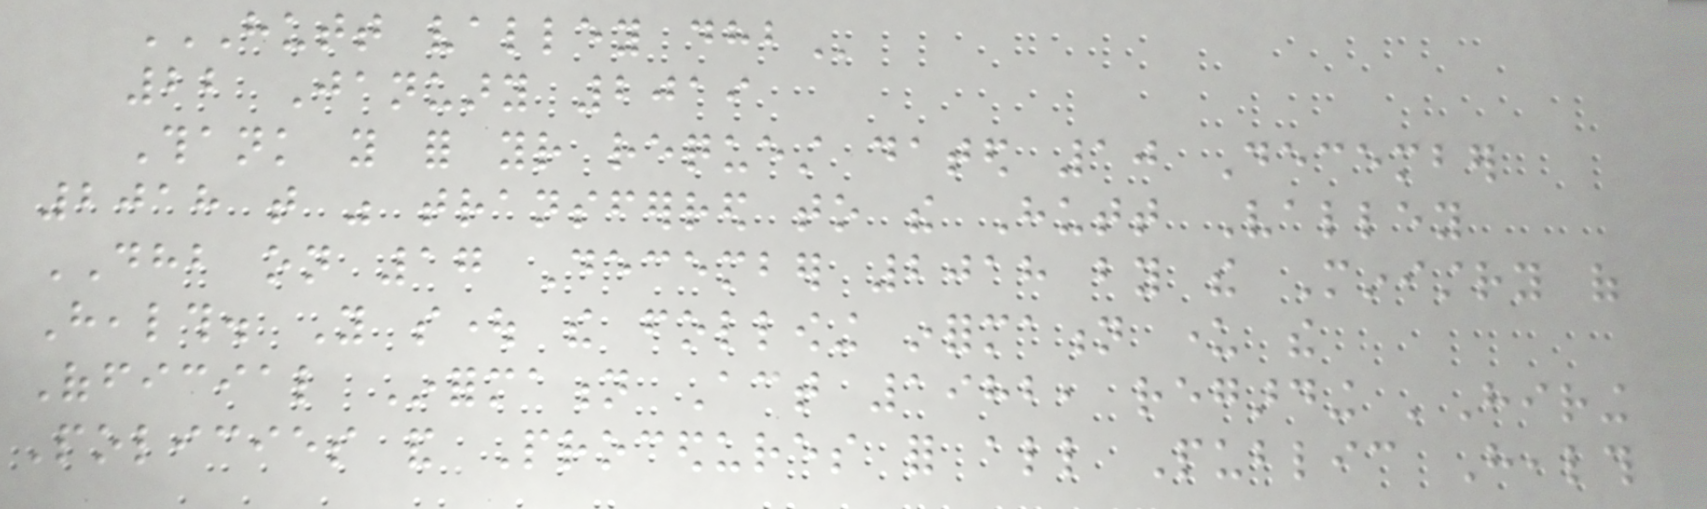HUTT VALLEY DHB
22 January 2019
Thank you for your request dated 10 December
2018 that was transferred to the Hutt Valley
DHB on 17 December 2018 by the Ministry of
Health. You sought the following information under the
Official Information Act 1982, regarding 'Hiring
Policies and Procedures for all Public Health
